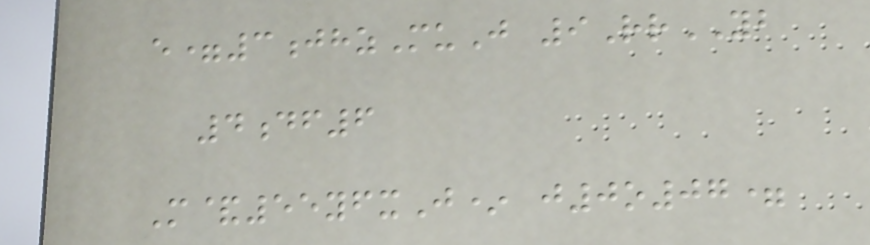e=3jhzMuJ 9RrYB
4df6
M&55yfxJ* j0o07=
